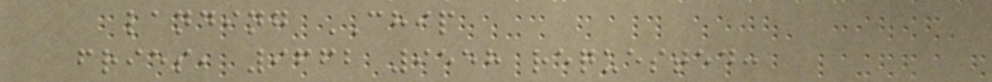landing CHIP
fries, 9662 9558 requested:
